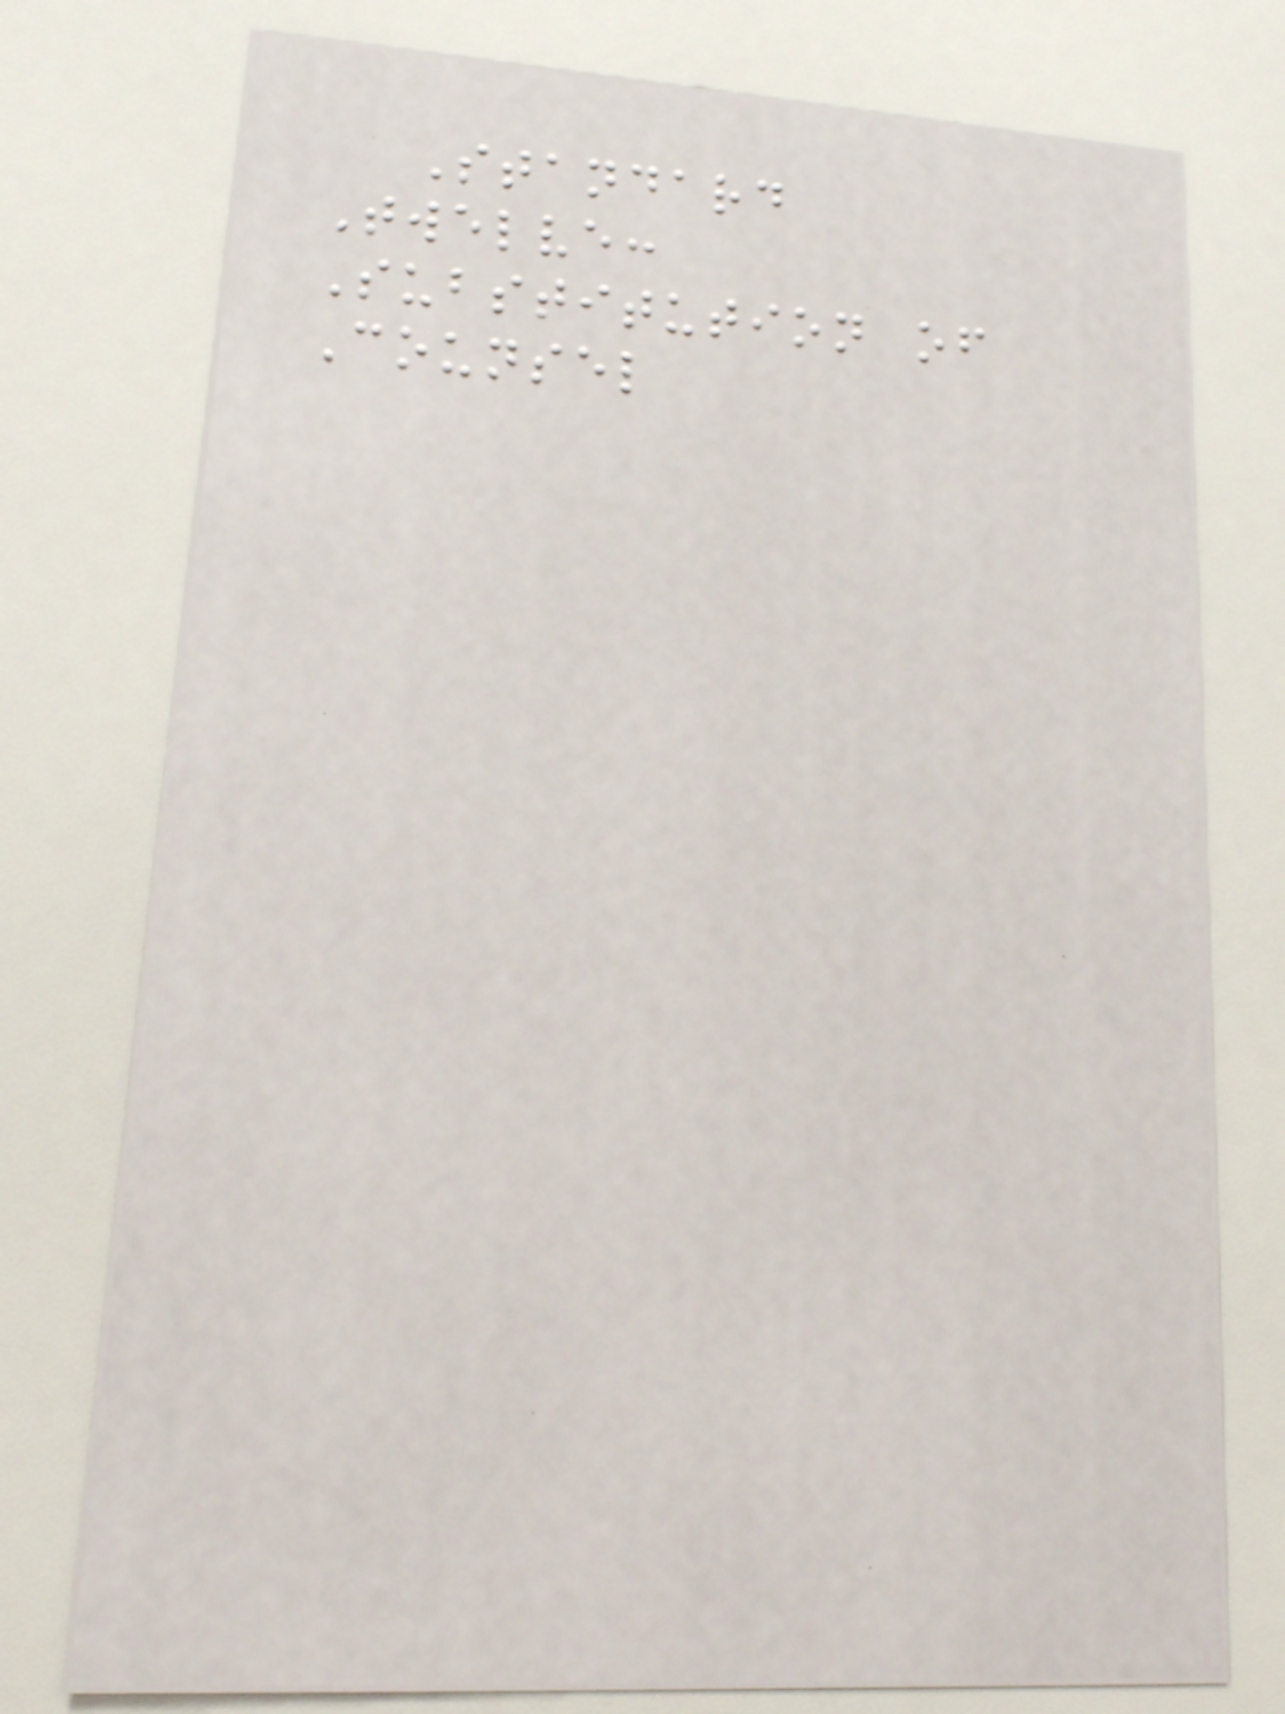Standard
Twelve:
Substitution of
Counsel
